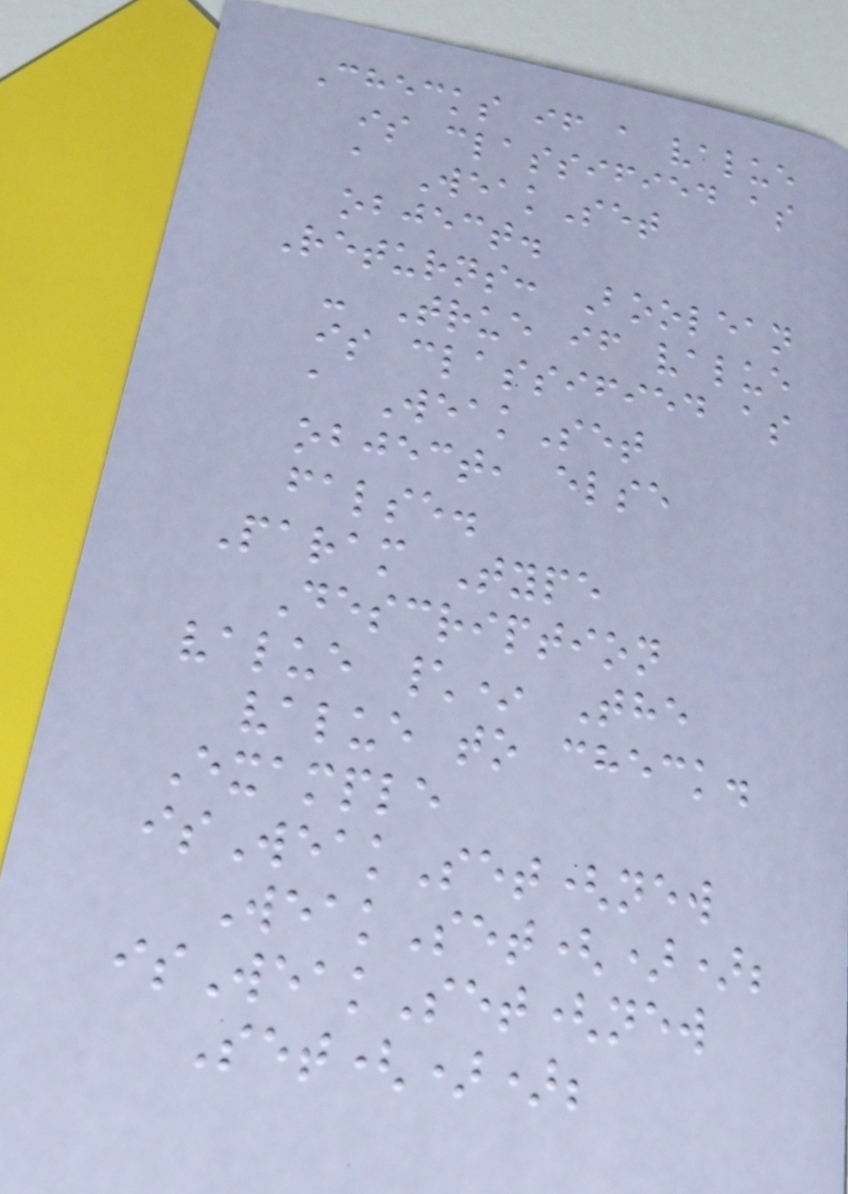Checks if a value
is classified as
a WeakSet
object.
Returns: Boolean
- True if value
is classified as
a WeakSet
object, else
false.
Param Type
Description
value \* The
value to check.
Example
isWeakSet(new
WeakSet());
isWeakSet(new
Set());
